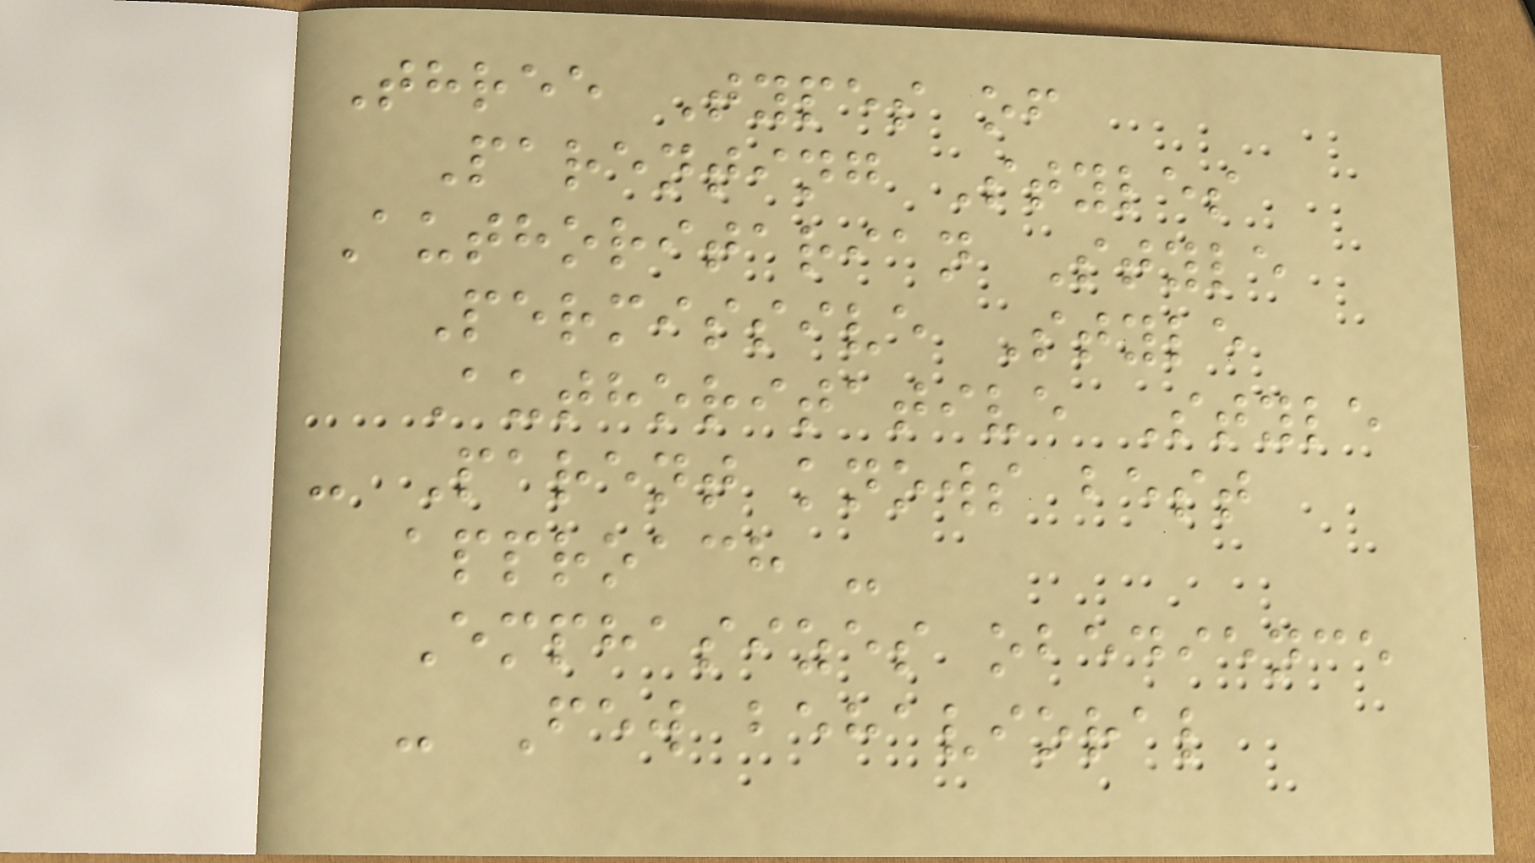Three Types of
Parenting Styles
Authoritarian Style
Permissive Style
Authoritative Style
- Parent knows best
approach -
Emphasizes obedience
- Few behavioral
